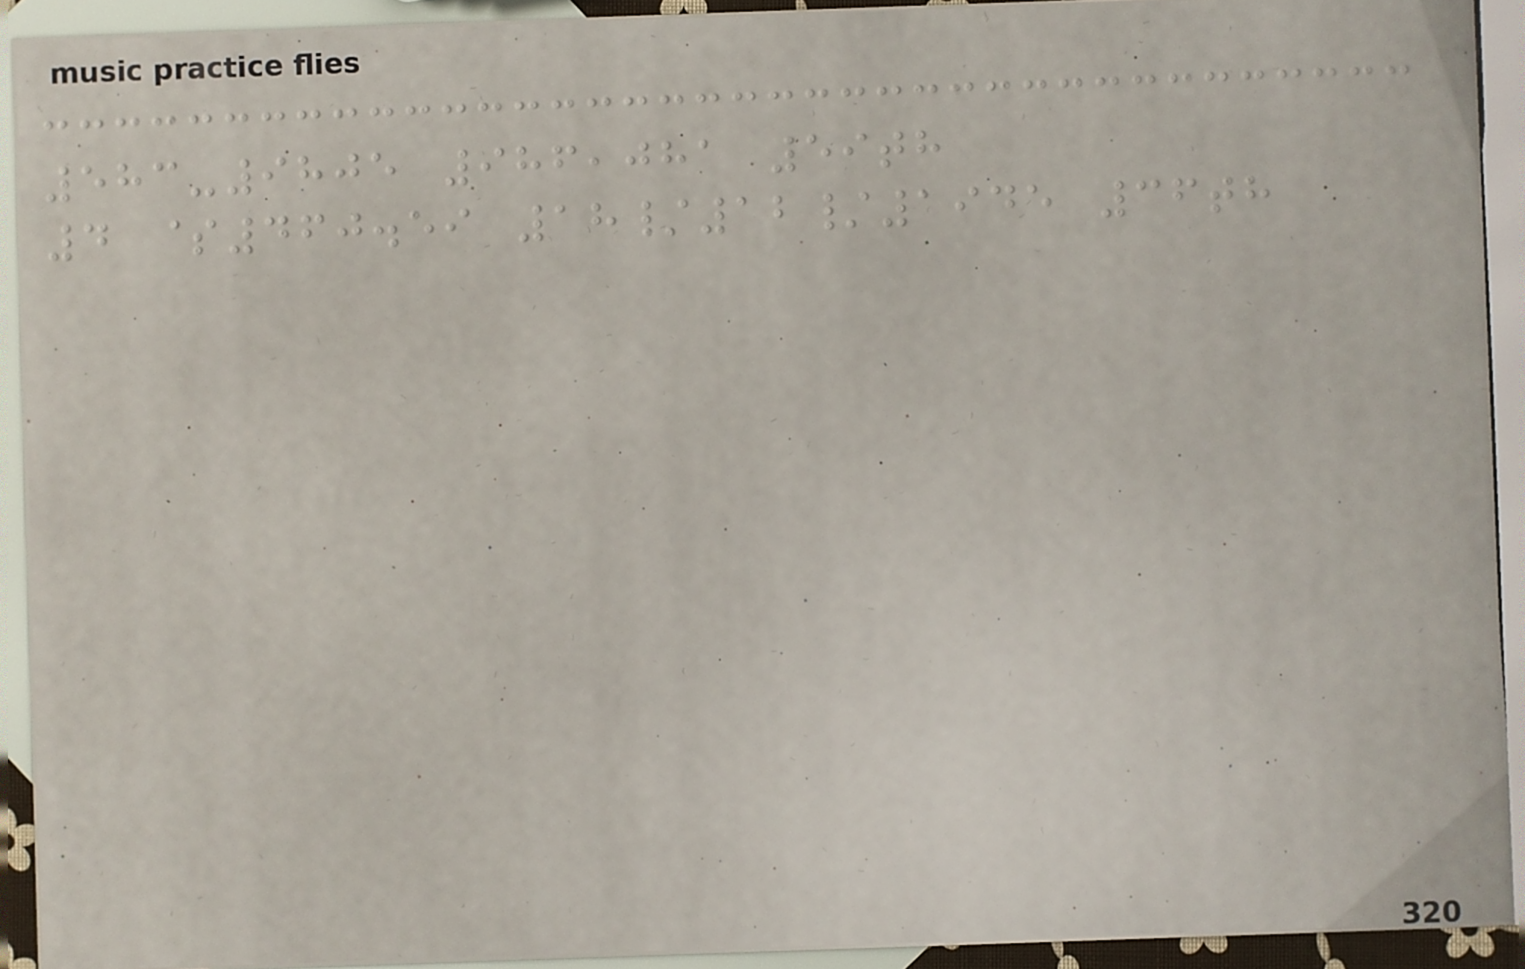583-9805 986,081 59th
4 $460.59 18/12/1945 36th
